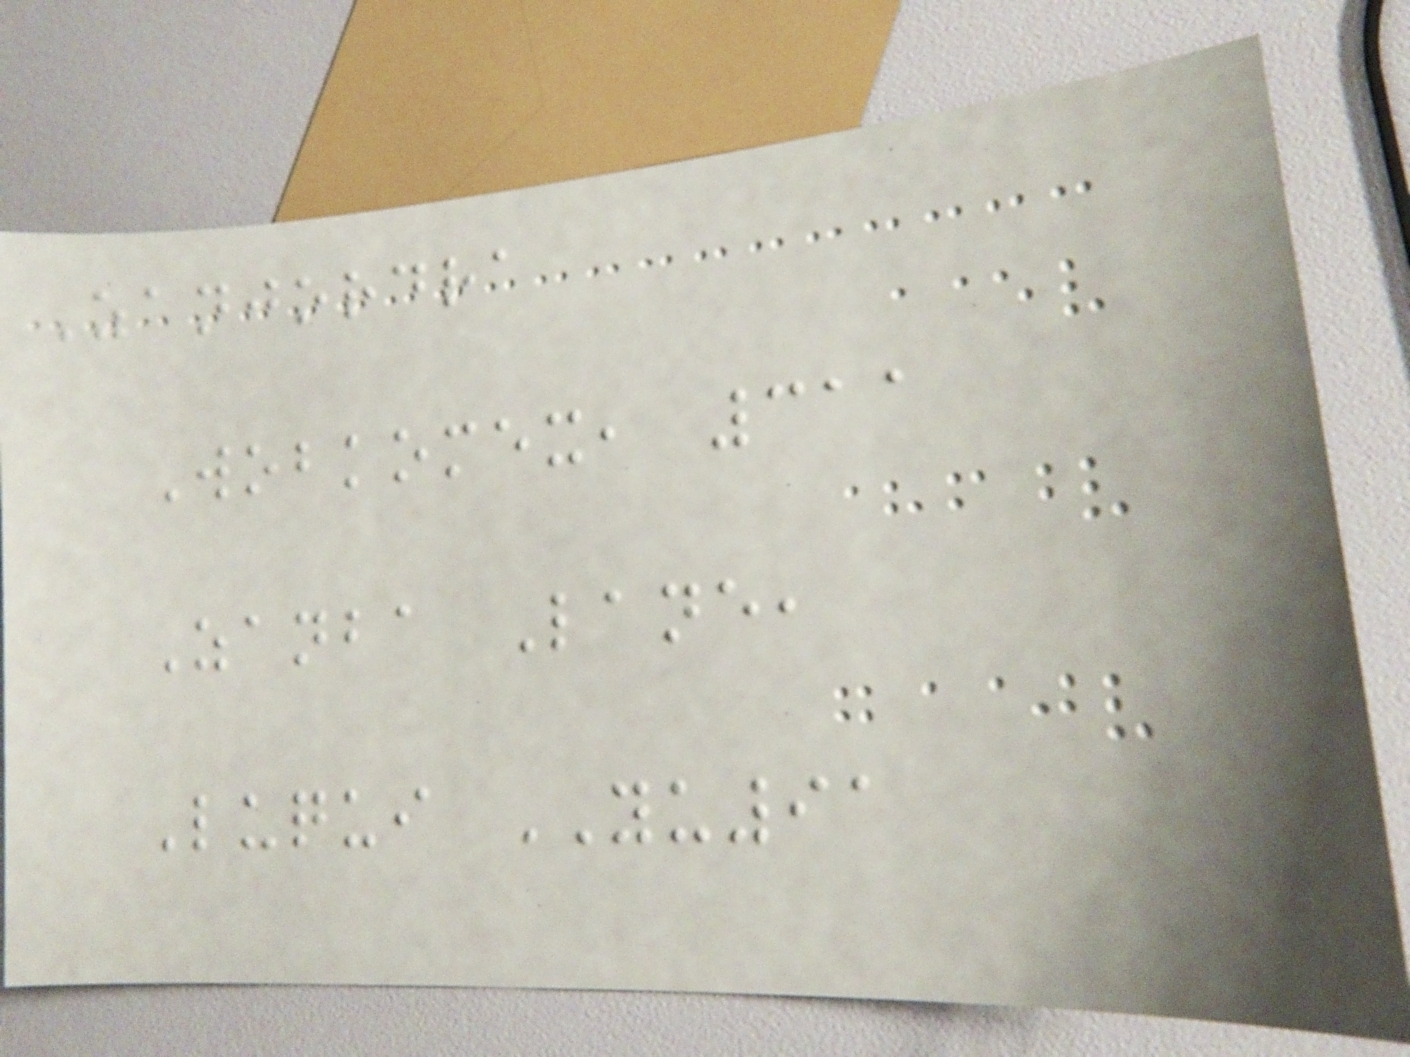Zanjordra
Wobkomex, 311
Zanba Lane,
Luqui YU91
